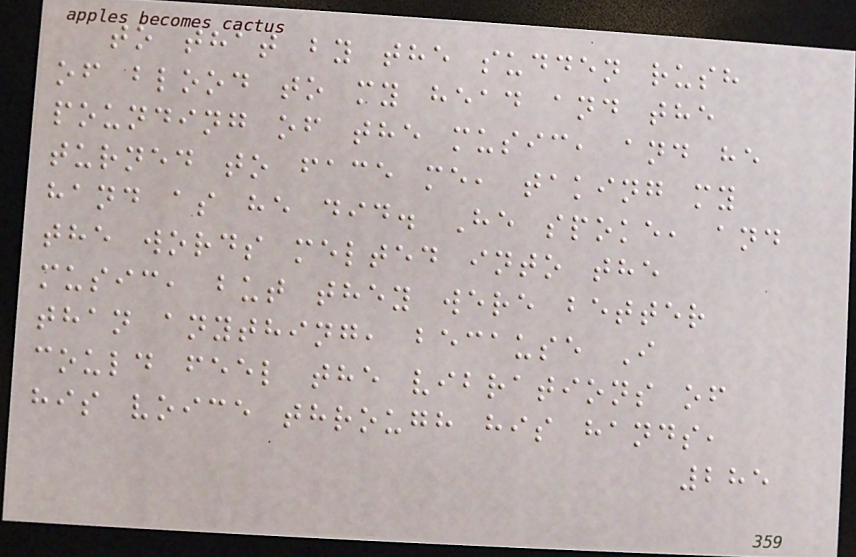to that by the sudden rush
of blood to my head and the
pounding of the music, and he
turned to face me, taking my
hand as he did. He spoke, and
the words melted into the
music, but they were better
than anything, because I
could feel the vibrations of
his voice through his hands,
285
